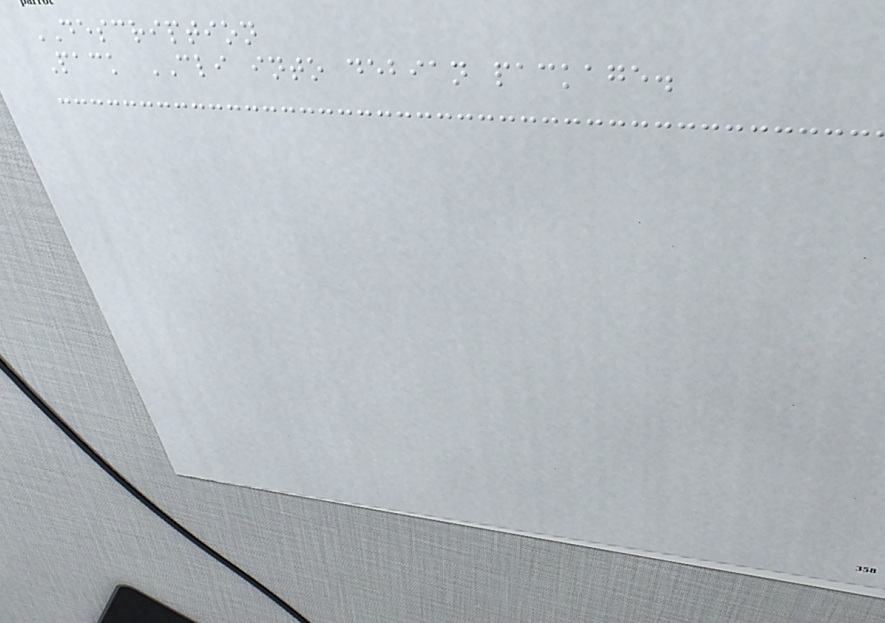DESCRIPTION
Pack CLI into debian package.
